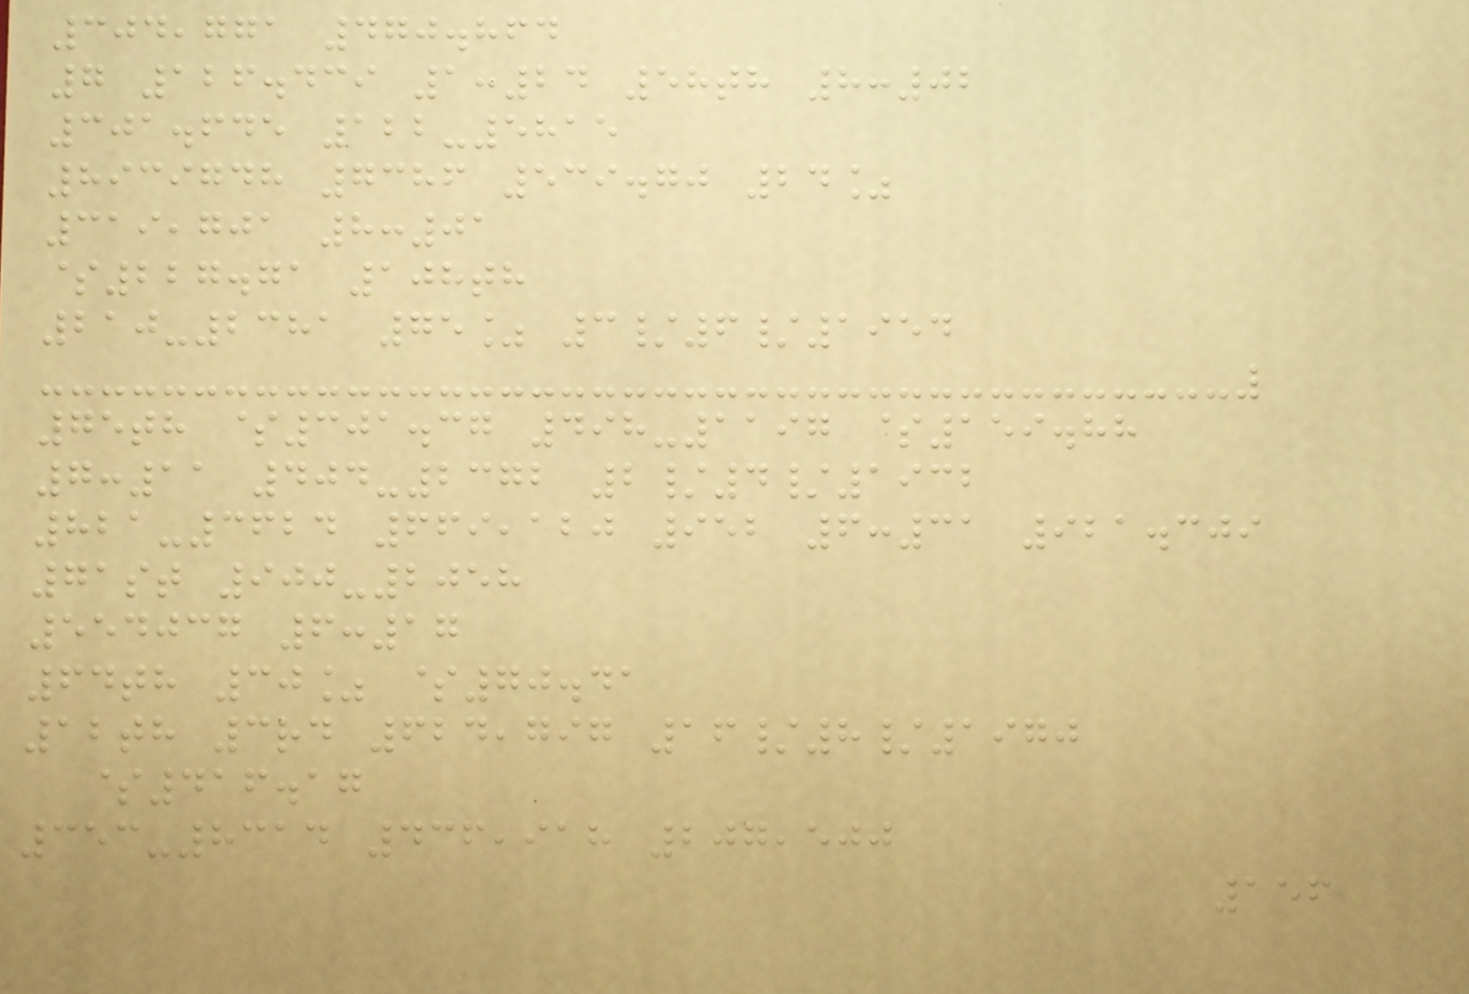304,771 470.864
7 126.439 1:24 58th 8:02
301.645 122-5815
8939748 7386 539.70 24%
319,701 8:01
$227.71 108th
210-2381 75% 3/6/1954
75th $301.37 498-1197 $159.88
7:11 404-2372 2/4/1932
821-3624 669,120 952 6:31 921.309
71st 900-2058
554037 6:17
64th 30% $70.41
12th 3rd 624,797 16/8/1970
$416.17
353-8314 436,918 207,500
156
